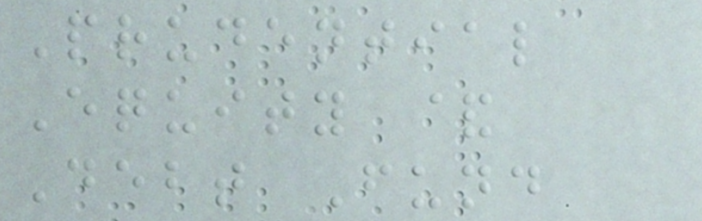Prudential
Equity &
Debt Fund
